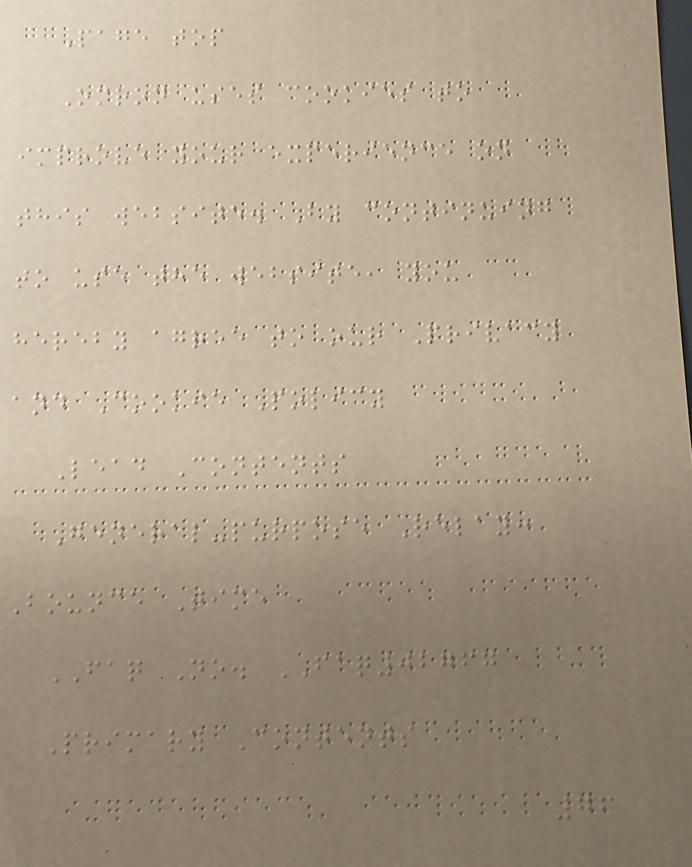Page top
Omron uses cookies to
improve your experience on
this website. By continuing
to use the website, you
hereby agree to our Privacy
and Cookie Policy
Lead Contents
General-purpose Relay:
Bounce Time
FAQ No. FAQ02767
Primary Contents
76
